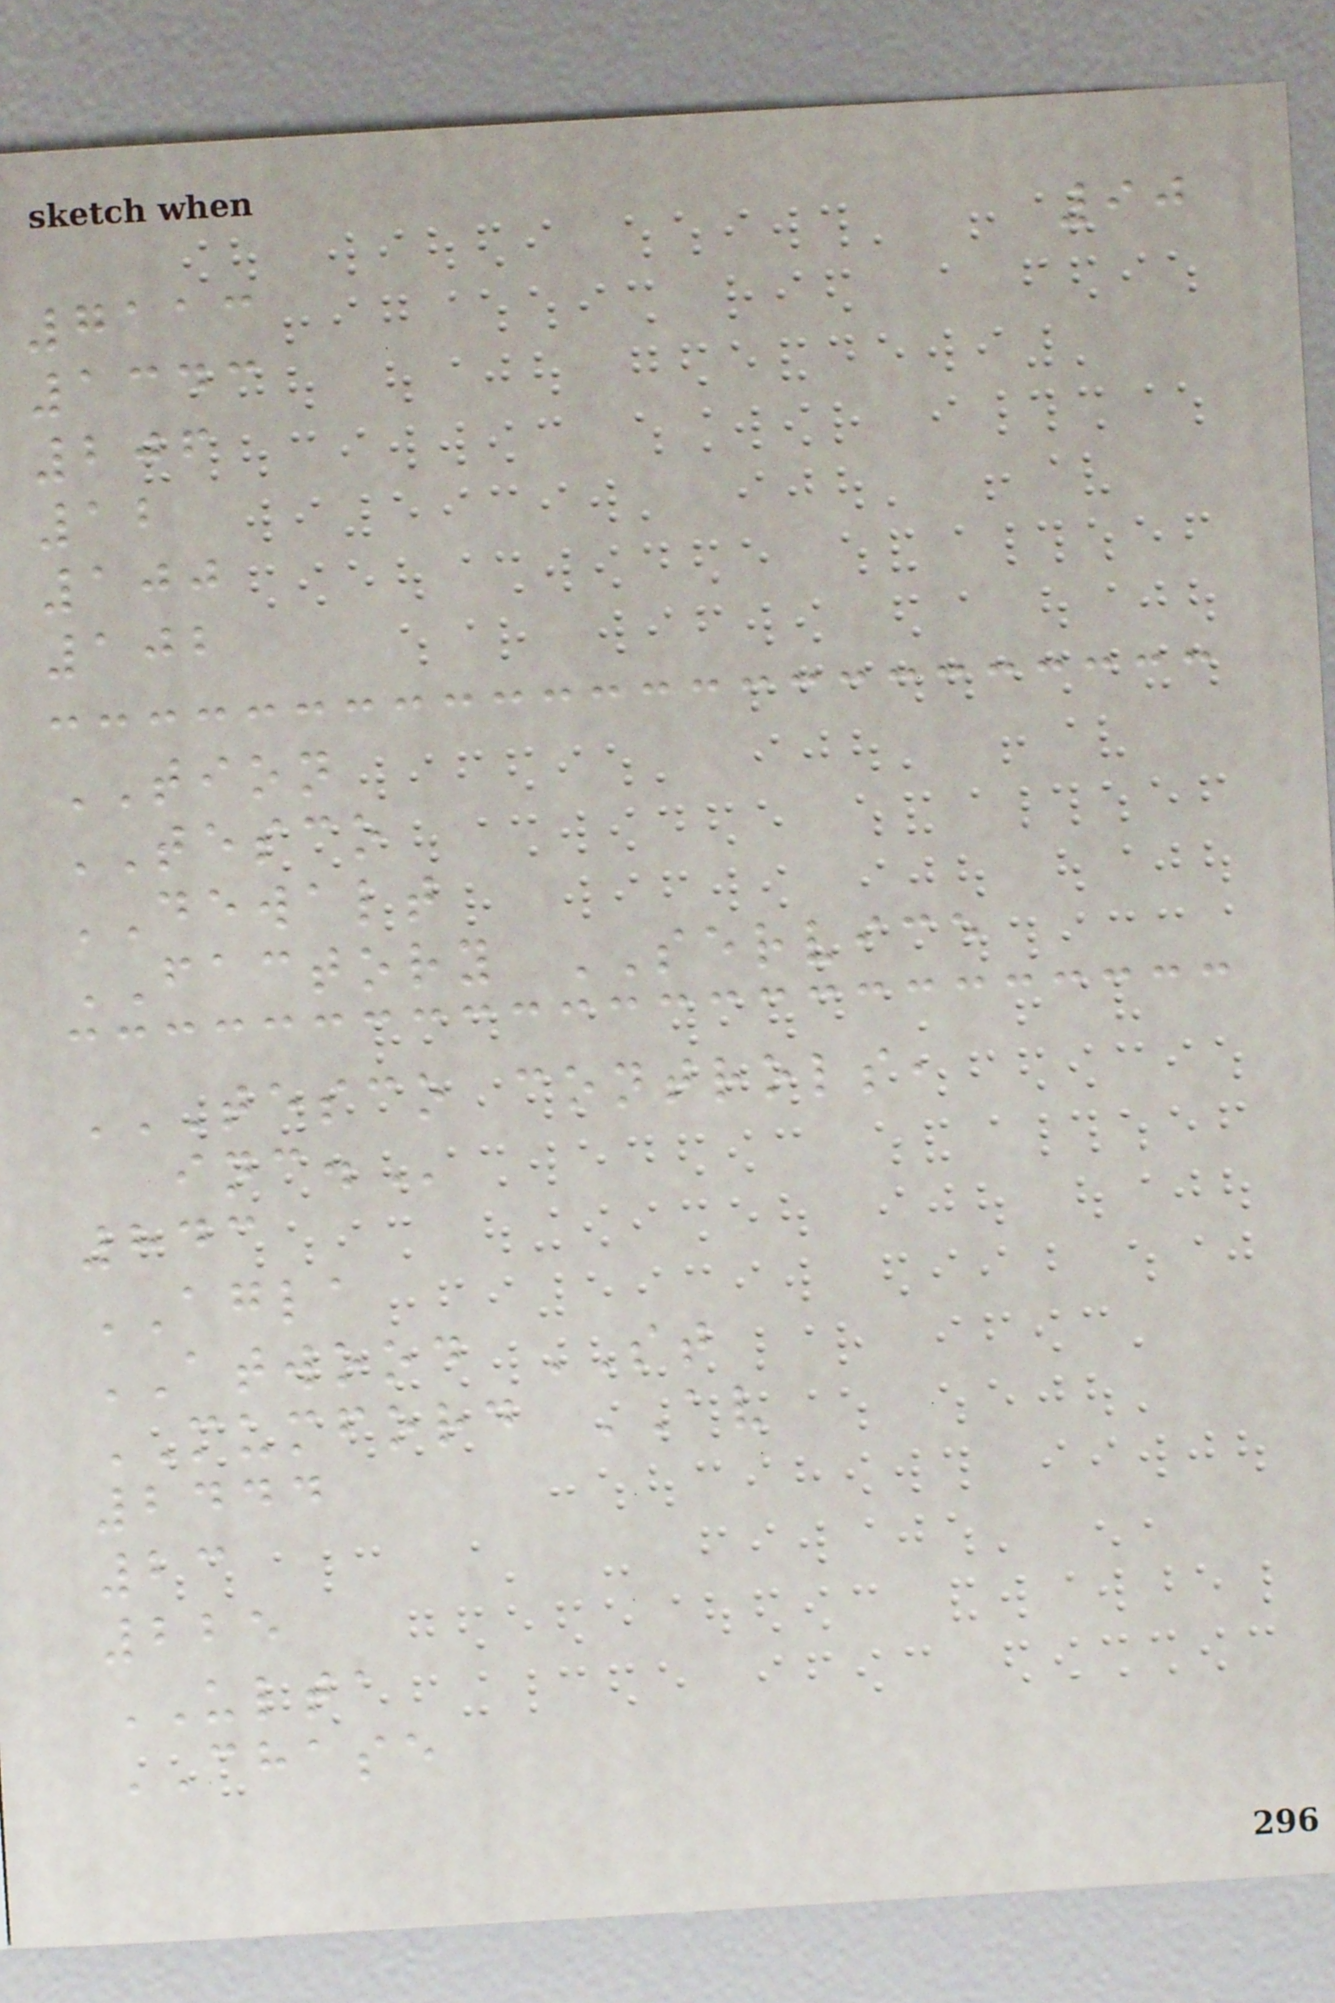90
7113
1343
206
12
100
102
TION
TESCO
DEWALT
FACTORY SERVICE
TESCO CONTROLS,
INC.
843
AGLA
ATWOOD ST
MUMFORD AV
2444
23
225
ULTA
CHASE
